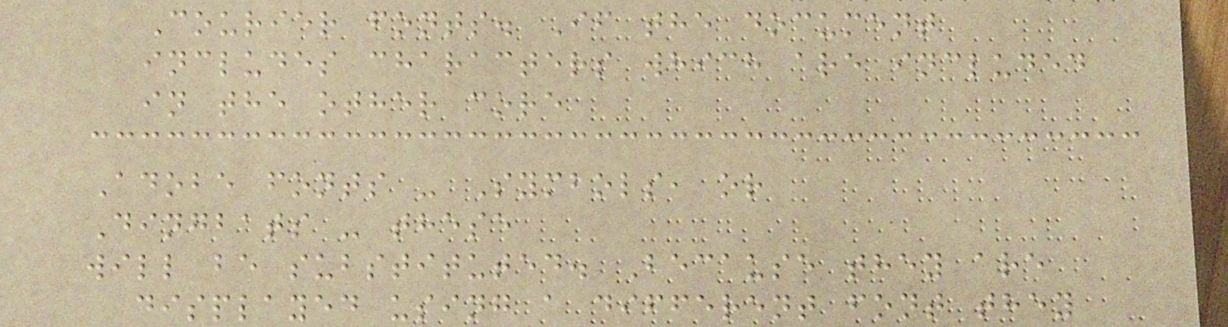Courier fonts. If the document
includes characters which are included
in the other core
Adobe fonts - Symbols, or
Dingbats - these
will be substituted. Because they are
displayed using a different font they
